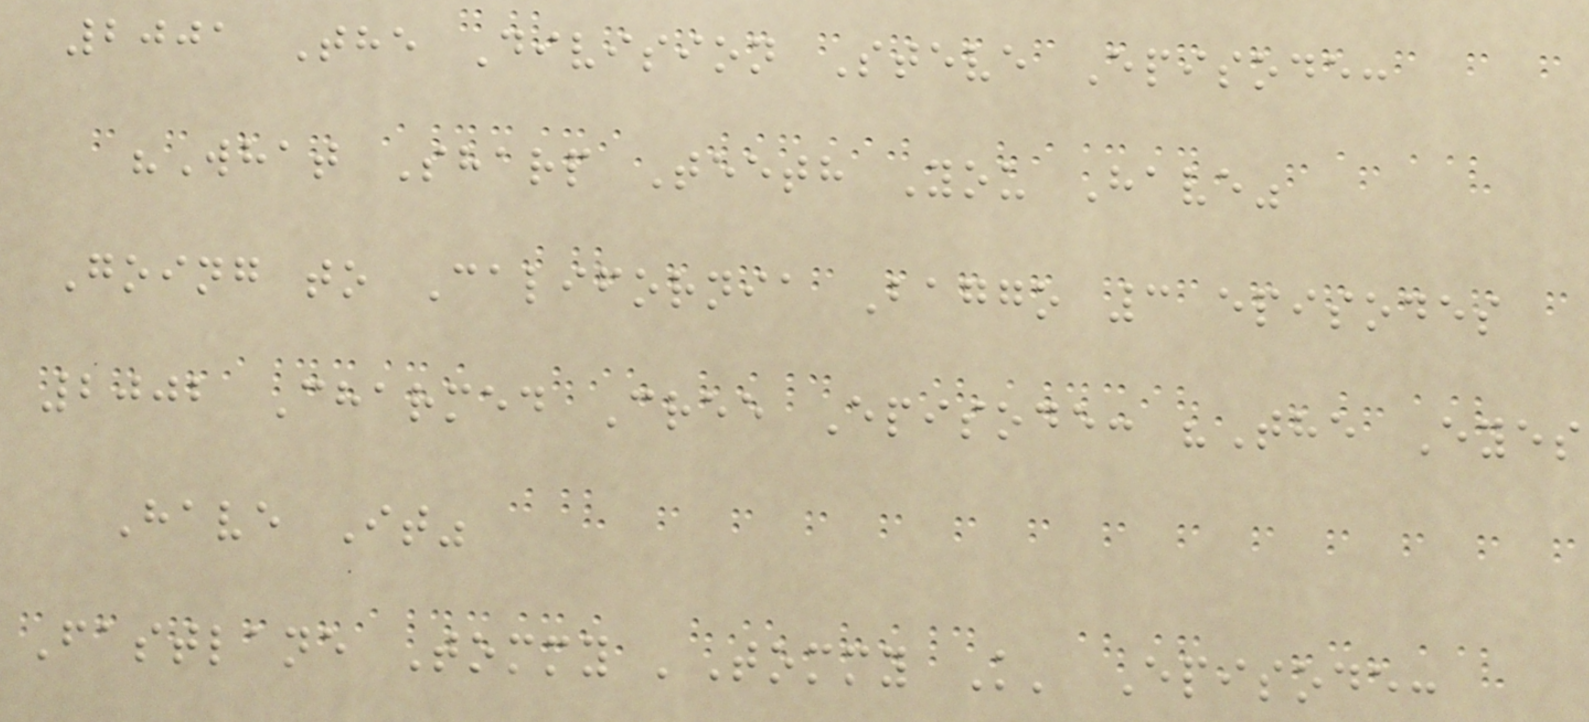2001 The Division Steve Episode:
"What Sharp Teeth You Have"
Going to California Baggo 3 episodes
2002 Charmed Cree Episode: "The Eyes
Have It"
Fastlane Tommy 'Tommy K' Episode:
